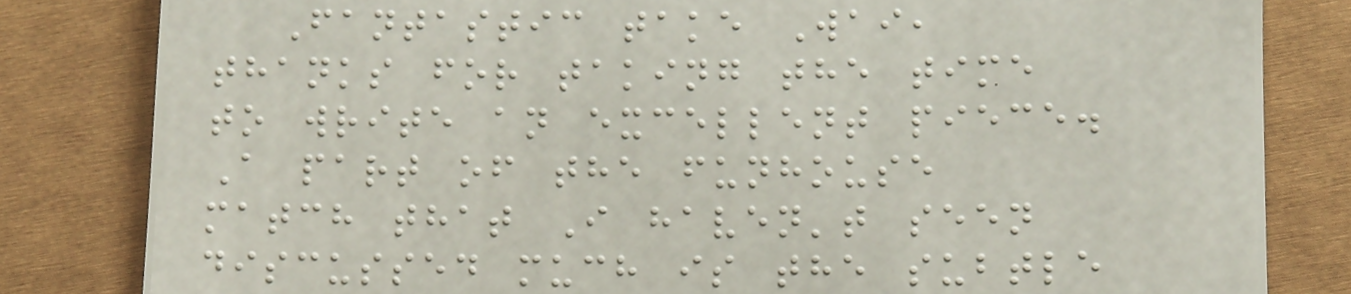Fantastic take Wai,
thanks for taking the time
to write an excellent piece.
A part of the funhouse
match that I haven't seen
discussed much is the subtle
